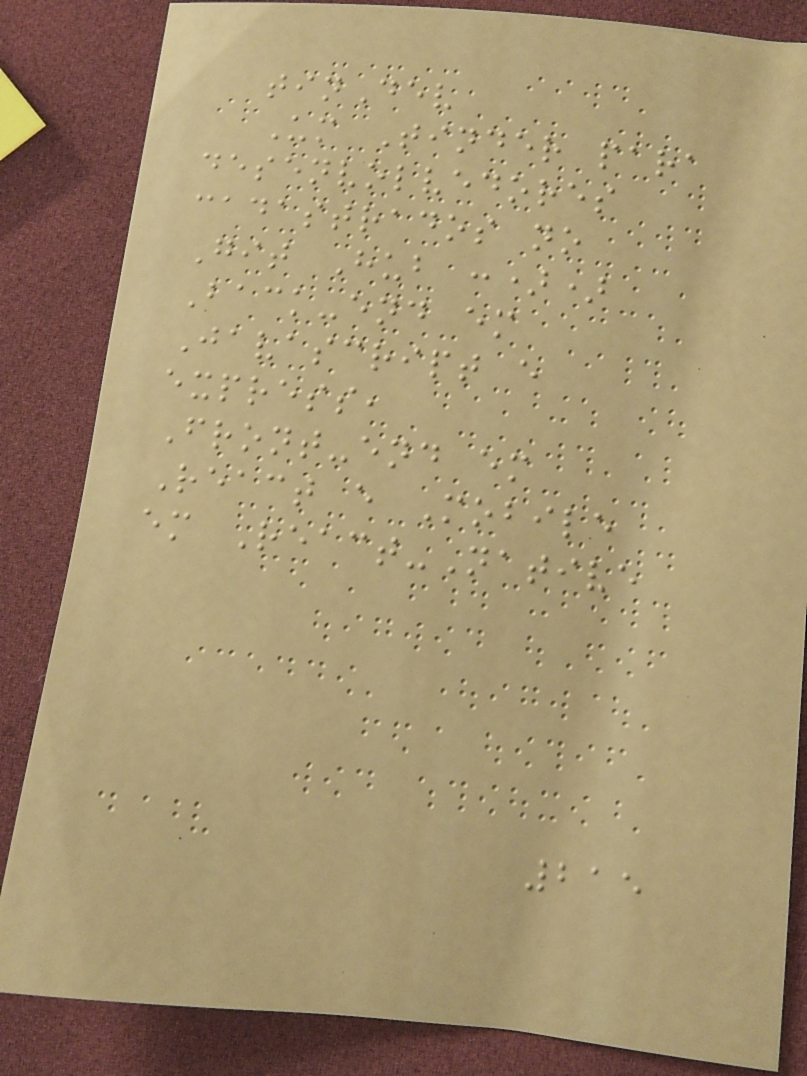tinDev
Um Tinder para
desenvolvedores
cadastrados no
Git Hub :))
Back-end em
Javascript e
express,
Front-end em
React e Mobile
em React-Native
215
